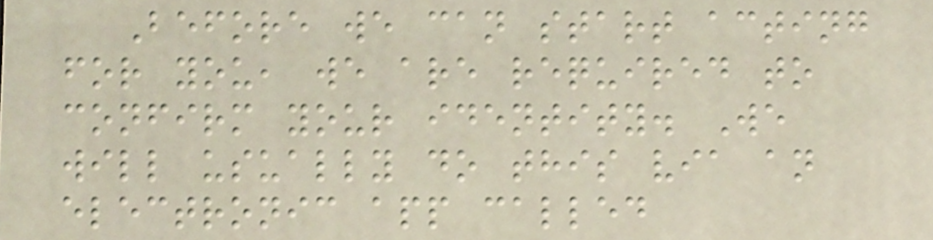Before we can start acting
for you, we are required to
confirm your identity. We
will usually do this via an
electronic app called
